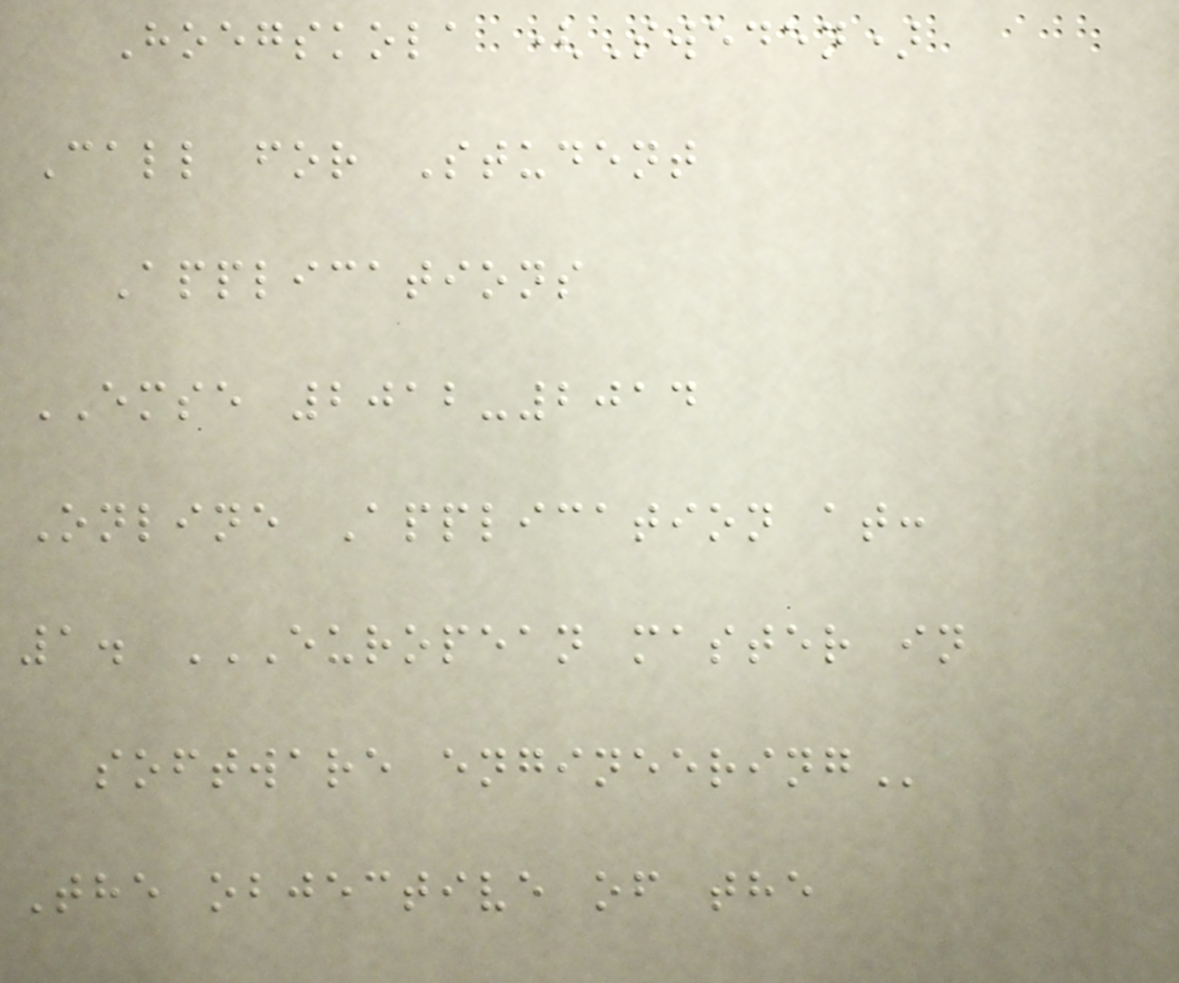Hoegskola (Sweden)
Call for Student
Applications
EMSE 2012-2014
Online Application at:
1. EUROPEAN MASTER IN
SOFTWARE ENGINEERING
The objective of the
